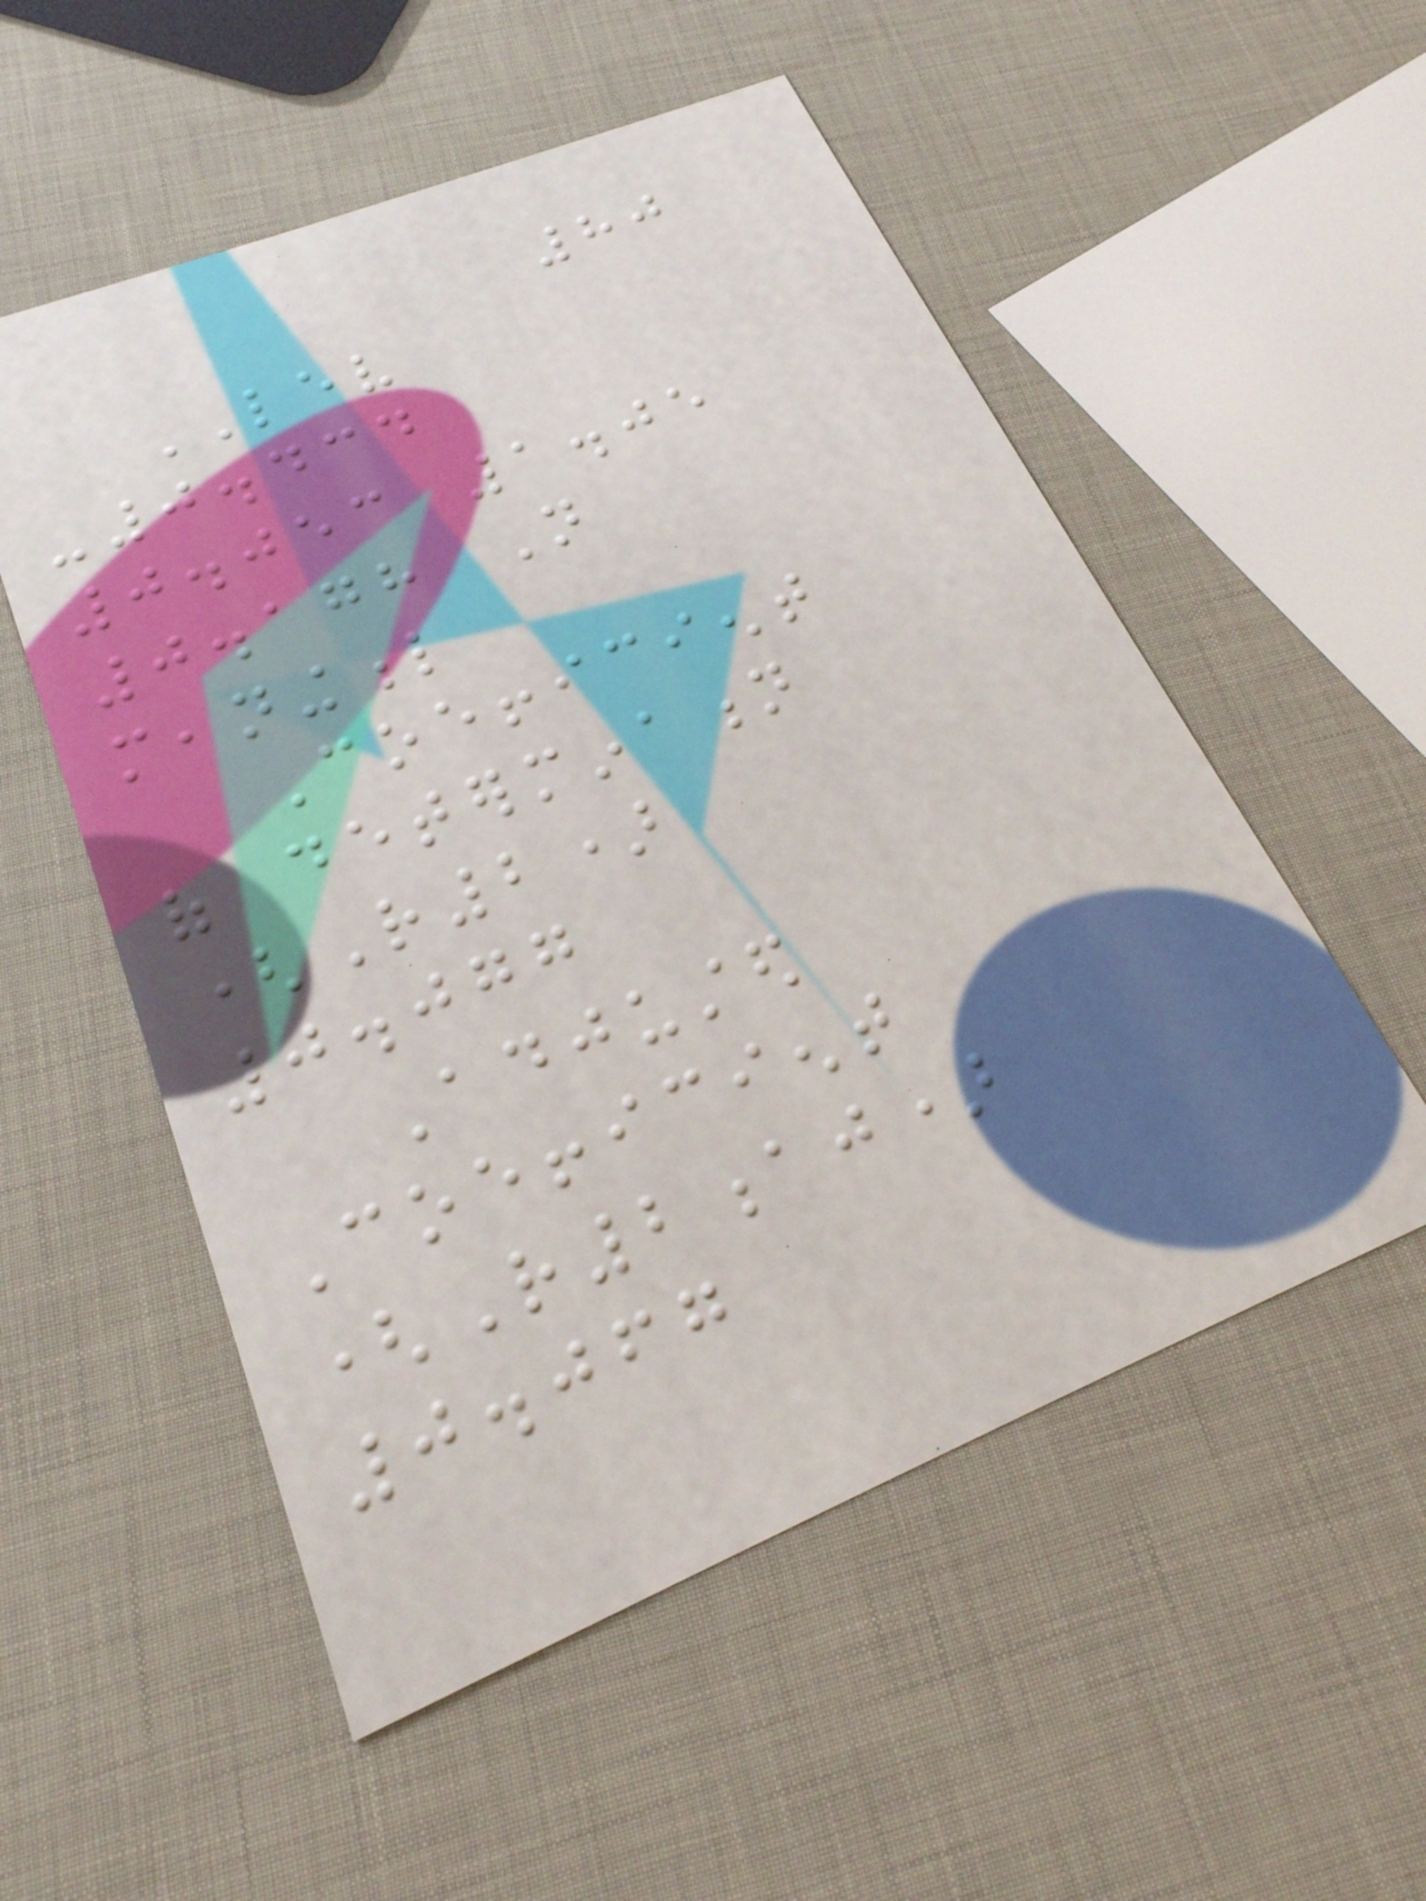80
LEV
-0.434
0.053 1.05
0.178 Not
meaningful
Coefficient
of determination
(R2)
0.077
Adjusted
Coefficient
(R2aj)
0.067
